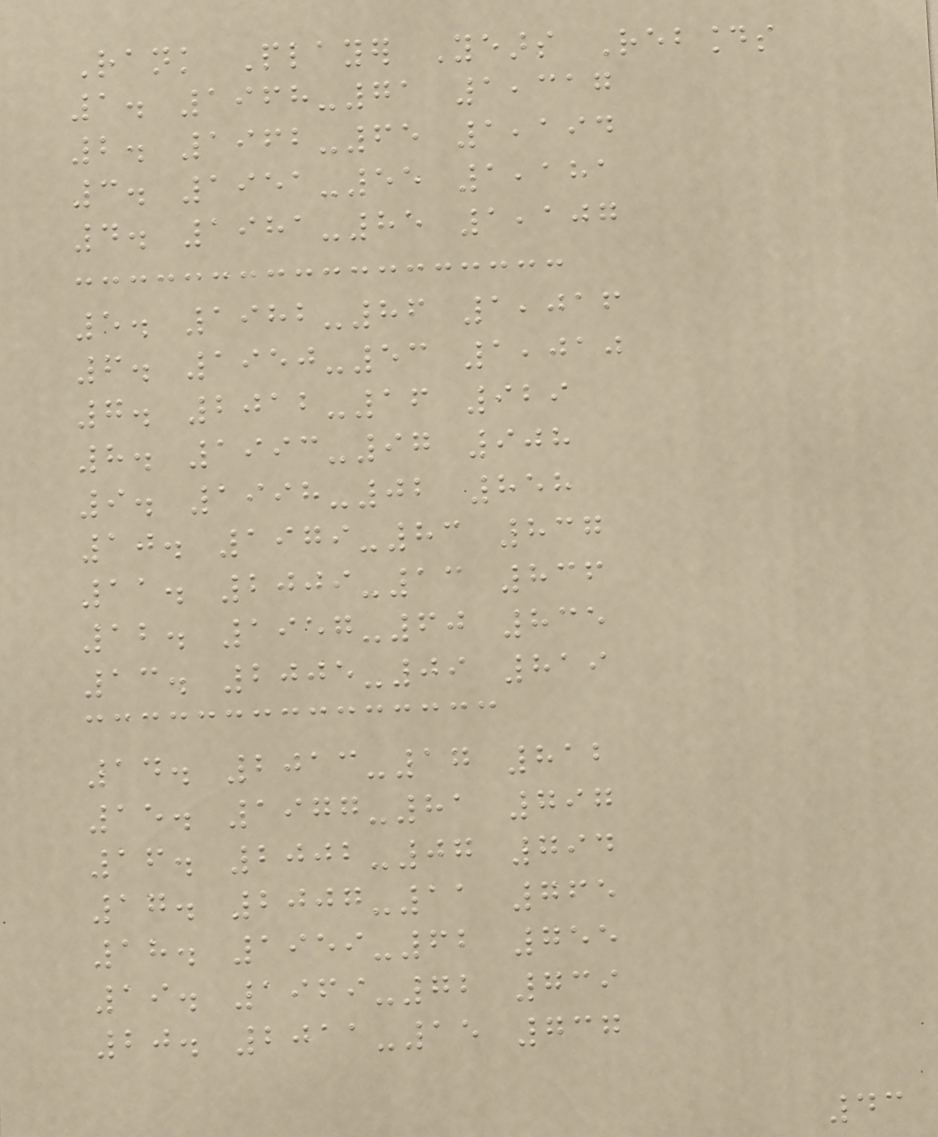Rank Player Years Rebounds
1. 1968-71 1,317
2. 1962-65 1,194
3. 1951-55 1,181
4. 1981-85 1,107
5. 1982-86 1,016
6. 1950-53 1,010
7. 2012-16 929
8. 1993-97 908
9. 1998-02 858
10. 1979-83 837
11. 2009-13 836
12. 1957-60 835
13. 2005-09 819
14. 2013-17 812
15. 1977-81 797
16. 2002-07 794
17. 2007-11 765
18. 1959-62 755
19. 1969-72 739
20. 2011-15 737
43
